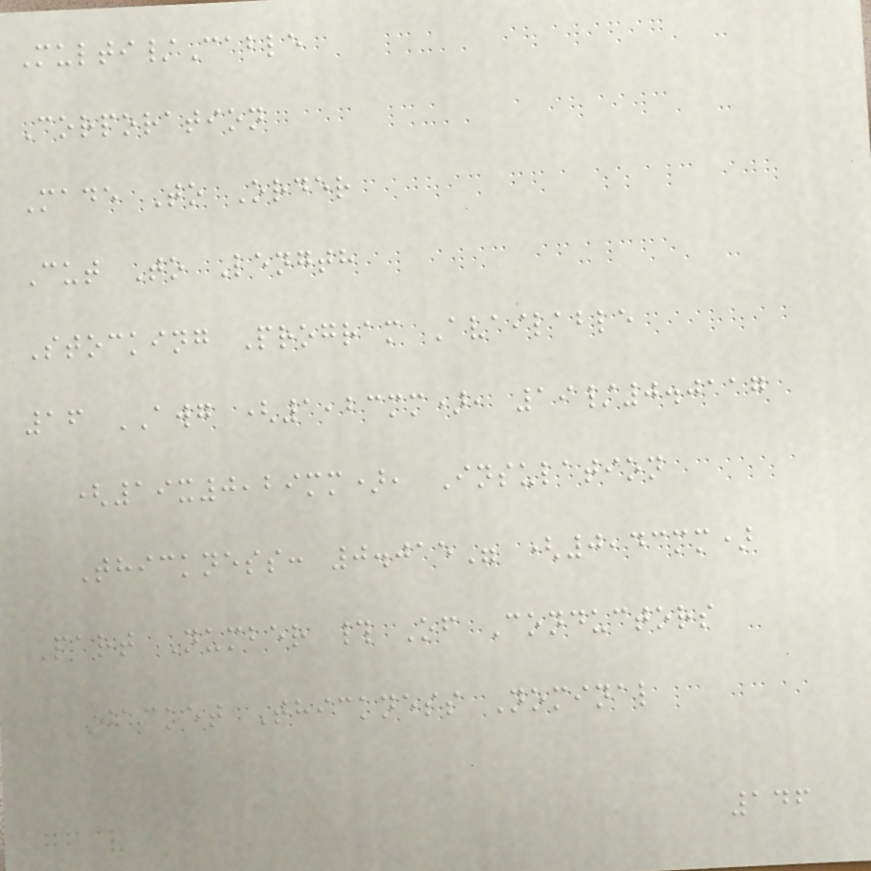Multi/Cable
Corporation
Made To Order
Cut To Length
Stocking Program Available
16 AWG (1,23mm), 19/0.0117
(19x0,29mm), Insulation
Thickness: 0.015" (0,43mm)
Part Number # Of Conductors
Jacket Thickness Nominal
146
